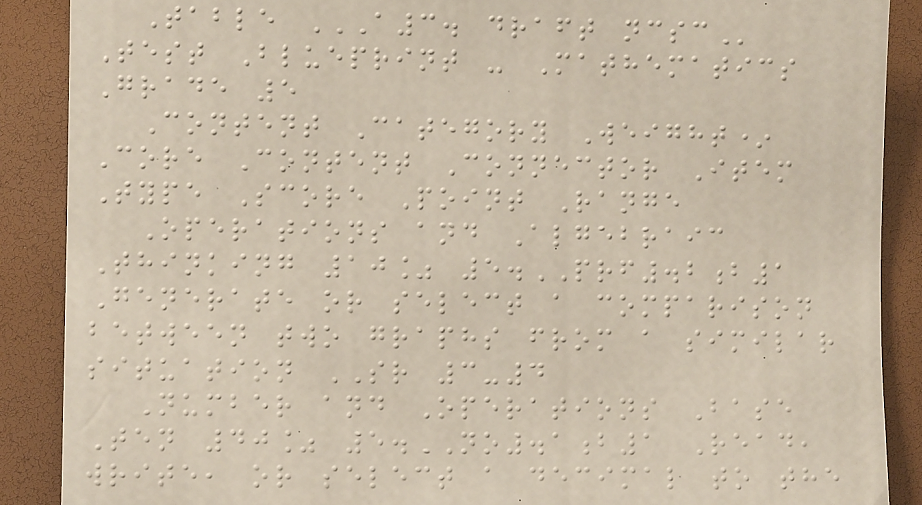Table A3. DRAFT NCSC
Test Blueprint - Mathematics
Grade 5
Content Category Weight*
Core Content Connector Item
Type Score Point Range
Operations and Algebraic
Thinking 10% 5.PRF.2b1
Generate or select a comparison
between two graphs from a similar
situation SR 3-4
Number and Operations Base
Ten 40% 5.NO.1b1 Read,
write, or select a decimal to the
